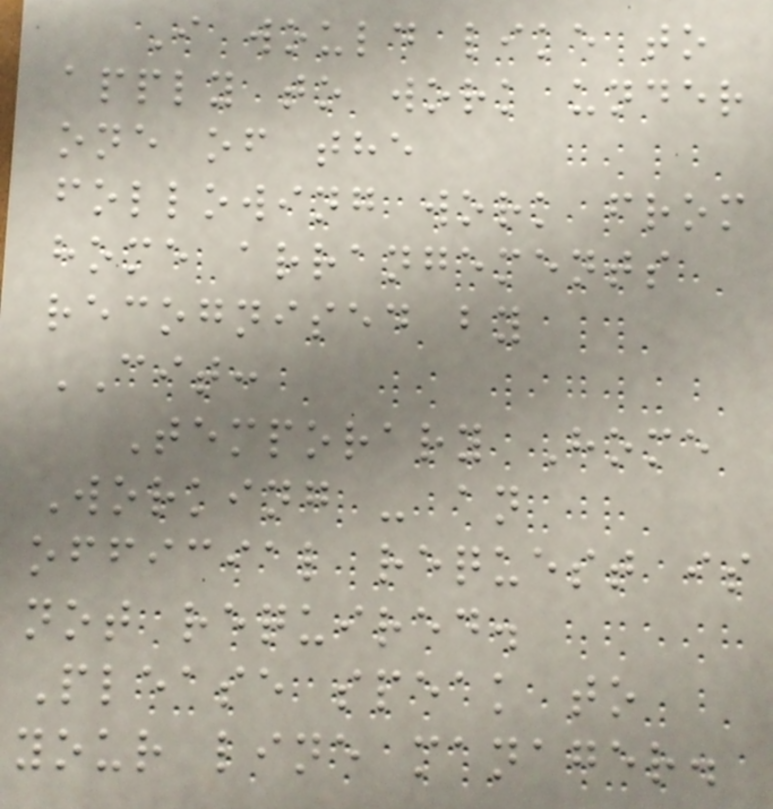I would like to
apply to work under
one of the
following work from
home arrangements
recognised by
CIT:
Temporary Home
Working - an
official request is
not required.
Please speak to
your line manager.
